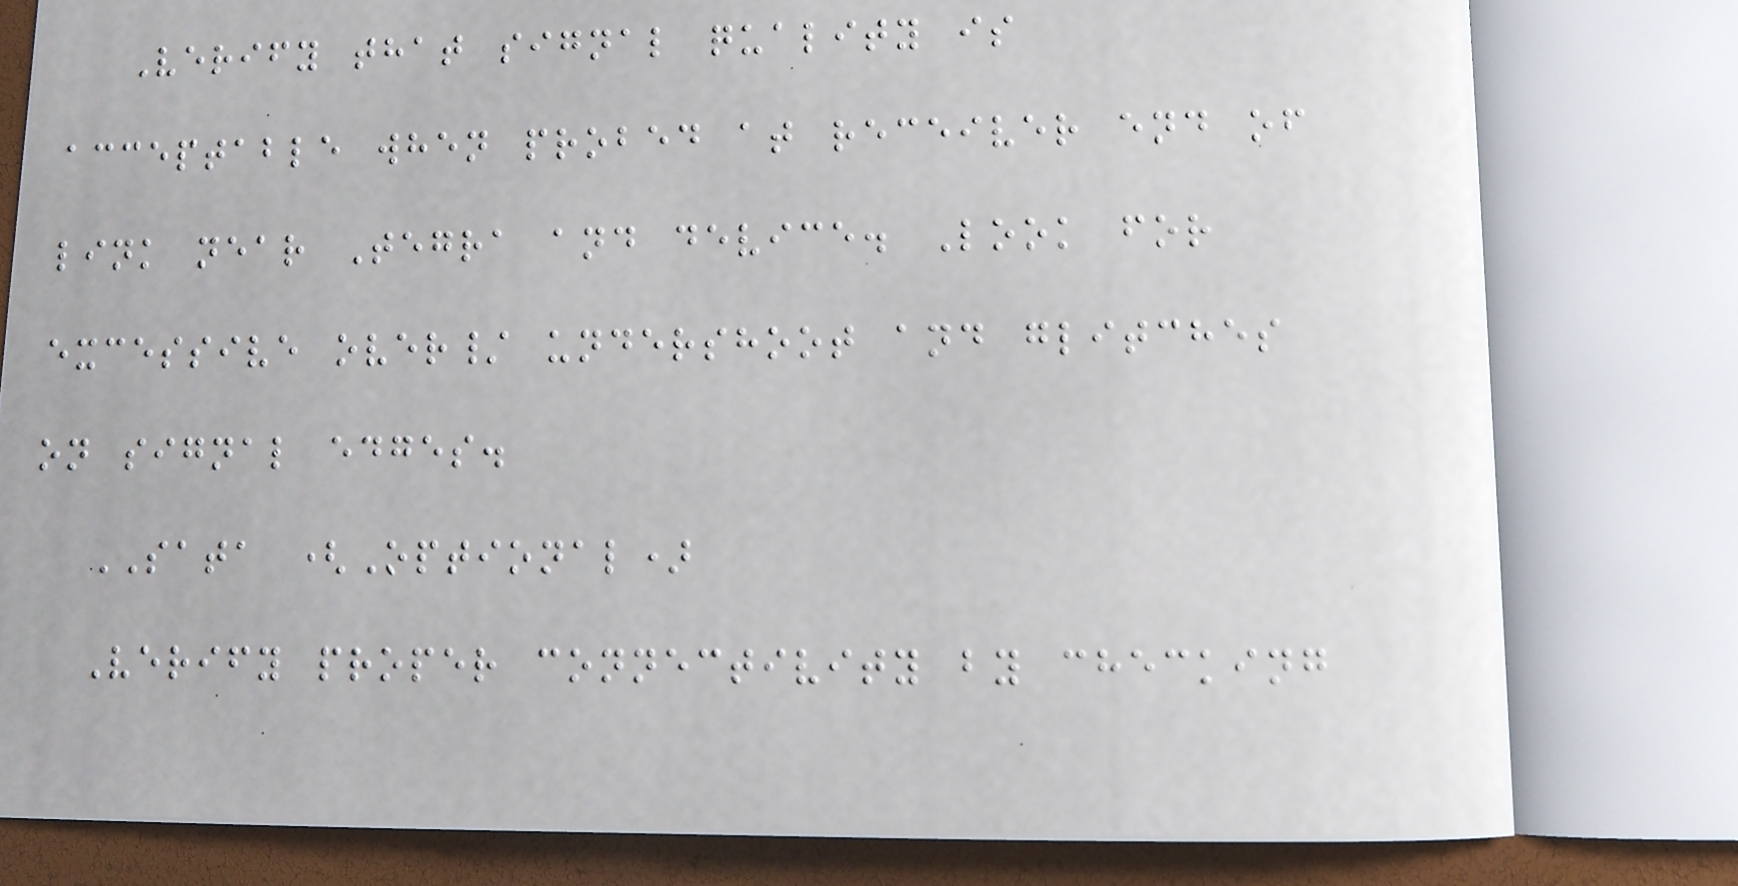Verify that signal quality is
acceptable when probed at receiver end of
link near Tegra and device. Look for
excessive over/ undershoot and glitches
on signal edges.
SATA (Optional)
Verify proper connectivity by checking
